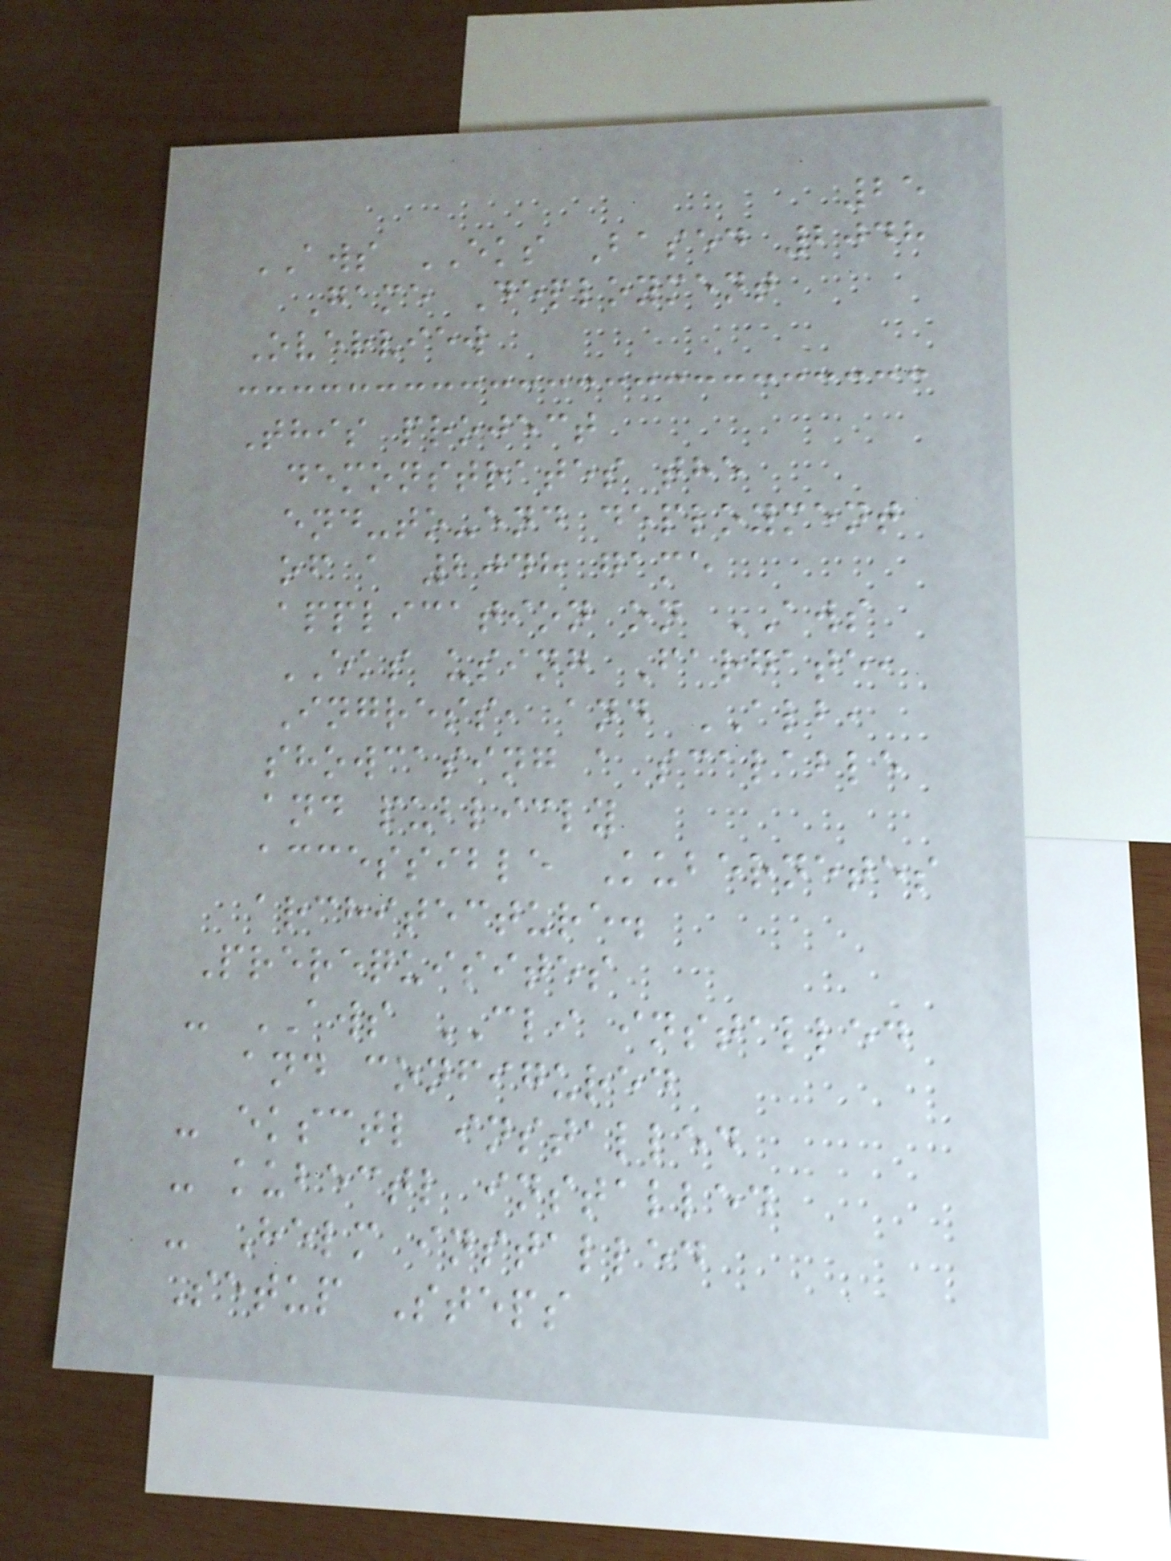25
AWS EKS Based 2048
Game Deployment
Overview
This project
demonstrates the
end-to-end deployment
of a 2048 game
application on AWS
EKS using Fargate,
Ingress, and ALB,
showcasing a scalable
and publicly
accessible Kubernetes
architecture.
Prerequisites
- AWS CLI installed
and configured
- eksctl installed
- kubectl installed
- Helm installed
Setup Steps
